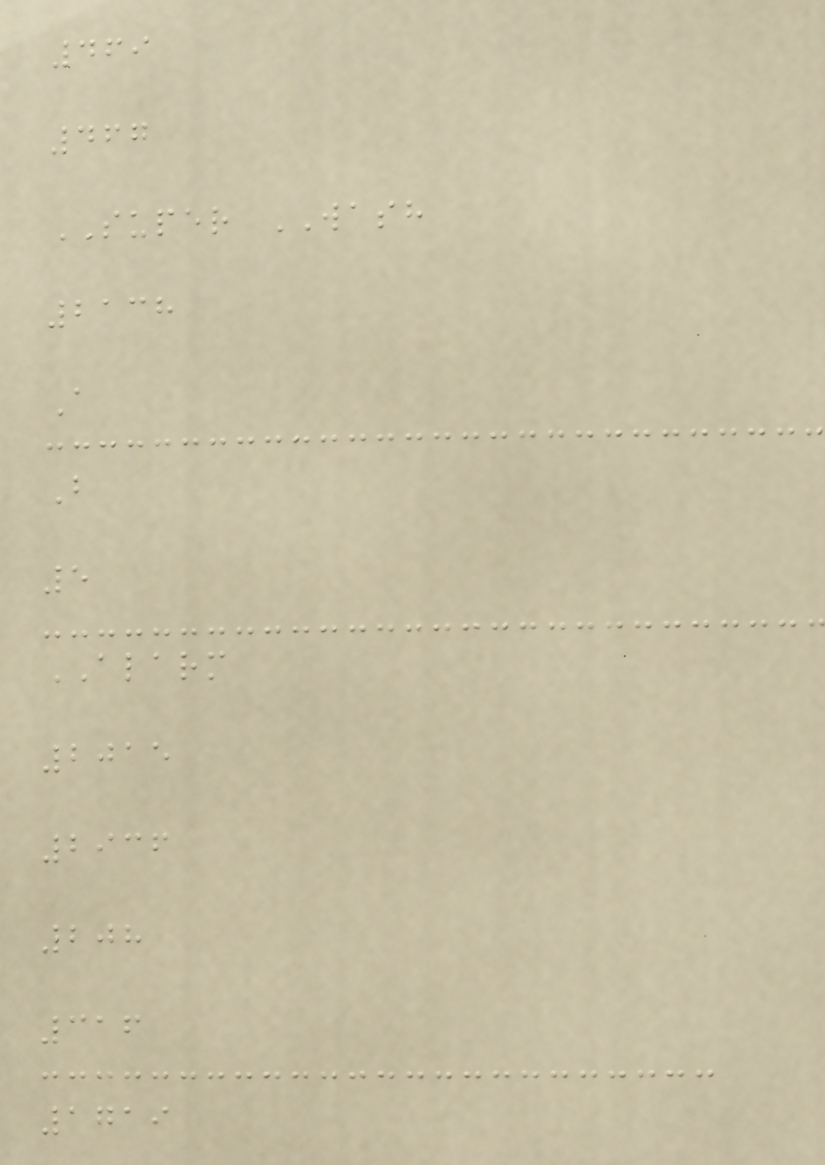469
467
SUPER WASH
2138
A
B
5
ALARM
2015
2936
208
316
1719
